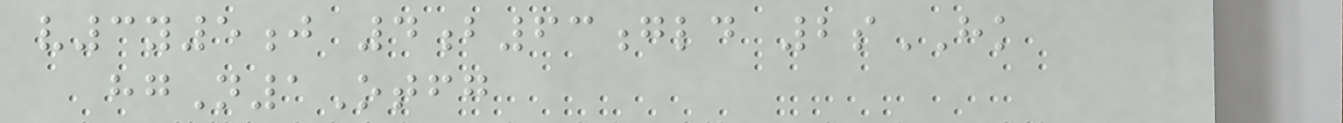v3y5j 4b63gld 2sHK
hgN1Otfg
